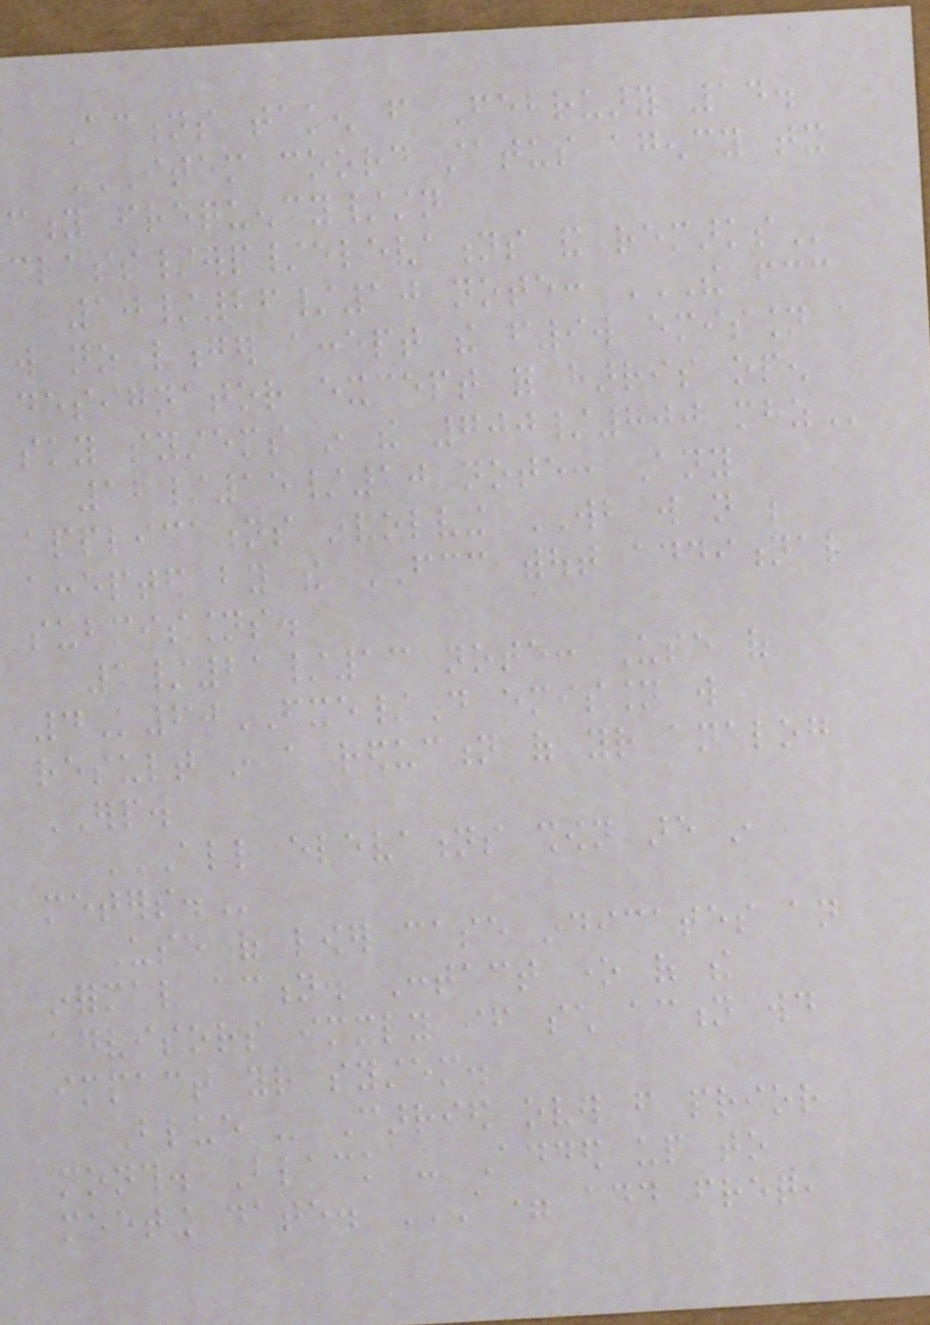Actions taken from February 14.
ITEM COORD STATUS AGENCY TX
CITY FREQUENCY/STN
CLASS/ERP/ELEVATIONS AND REMARKS
10/26/10 note: THE FCC
WILL NO LONGER ACCEPT THE F9W EMISSION
DESIGNATOR EXCEPT FOR HARRIS OPEN
SKY SYSTEMS IN THE 700/800 MHZ
12/15/10 note: Any
applications involving WB will not be
accepted by the FCC without additional
submissions.
1/21/13 note: Use of
4K60FXE/D emission will
result in a reduction of your analog
ERP.
ALL ELEVATIONS SHOWN ARE IN
METERS.
Use of lower case indicates an
informal action. Contact one of the
advisors immediately if such action would
impact your system.
Blue - Carried over from prior
month. Black - Added up to
meeting date. A= ADD FREQ,
